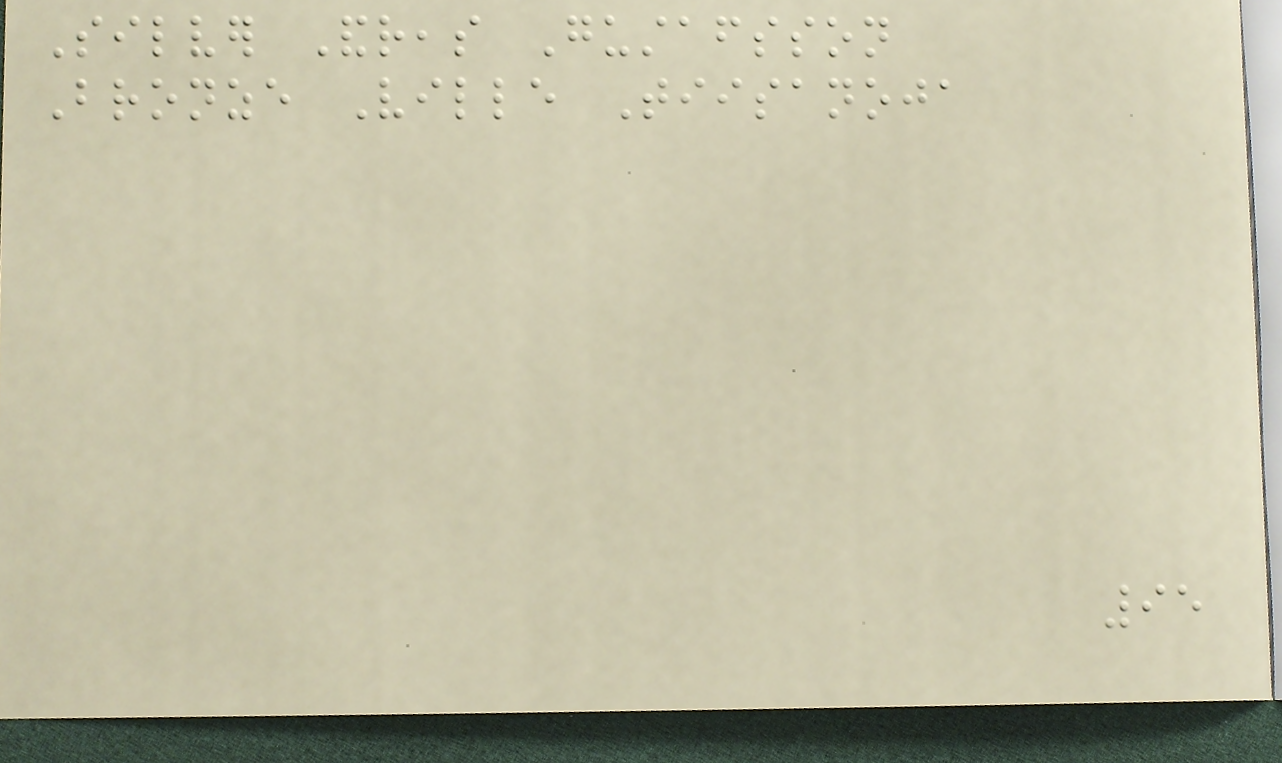Silver Andreas Gustafsson
Bronze Ville Tiisanoja
95
